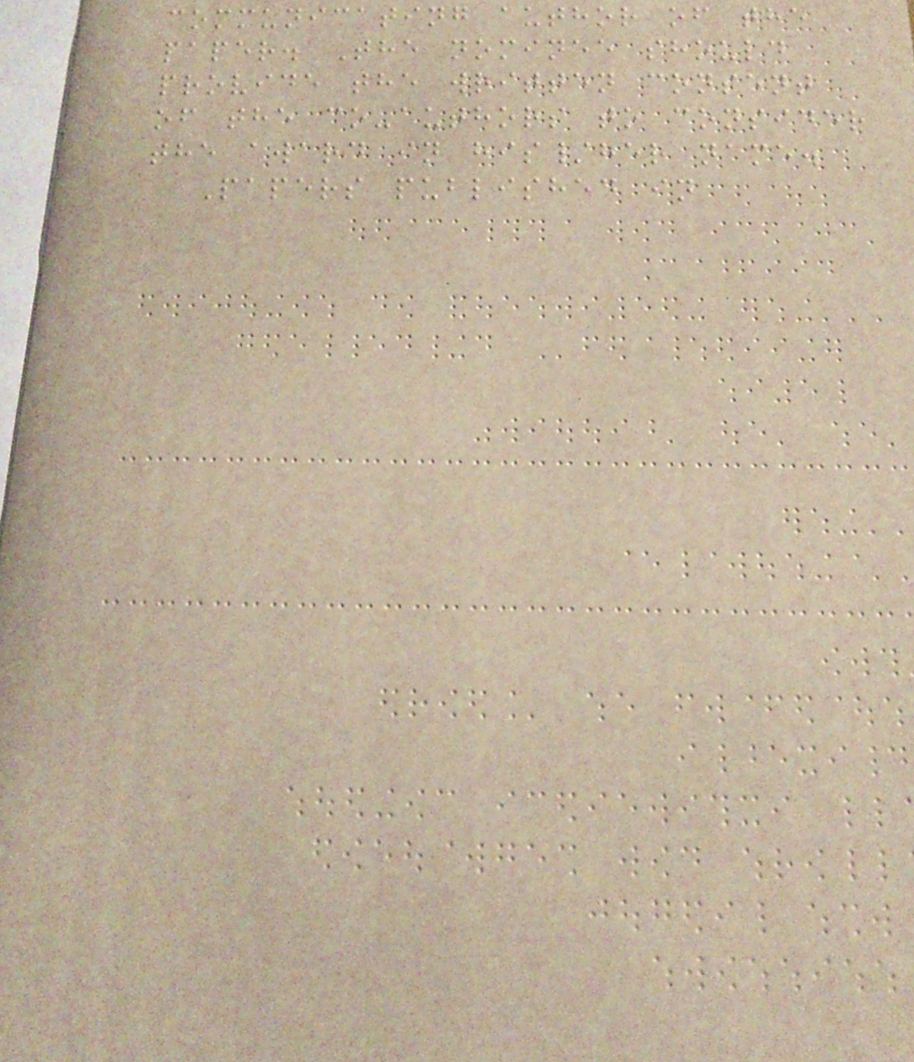communicating author of the
paper. The nominee should
provide the written consent
of the co-authors to consider
the award in his/her name.
Papers published in
